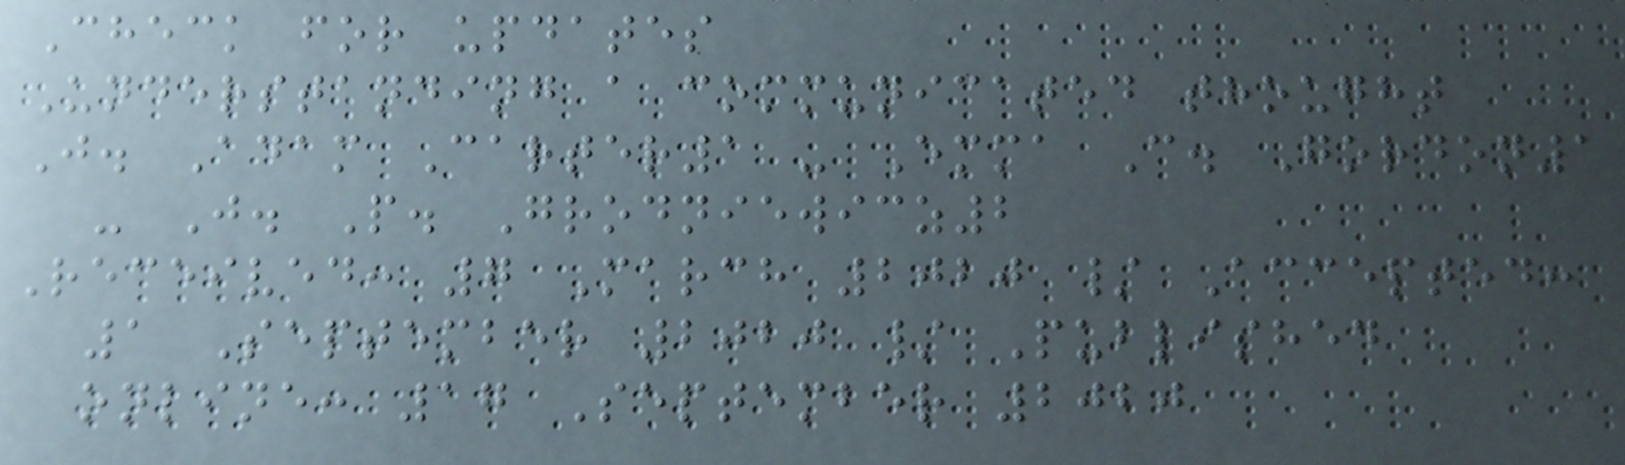Check for updates
Understanding a communicated thought
J. Adam Carter1 - Emma C. Gordon1
- J. P. Grodniewicz2
Received: 7 March 2020 / Accepted:
1 September 2020 / Published
online: 17 September 2020
